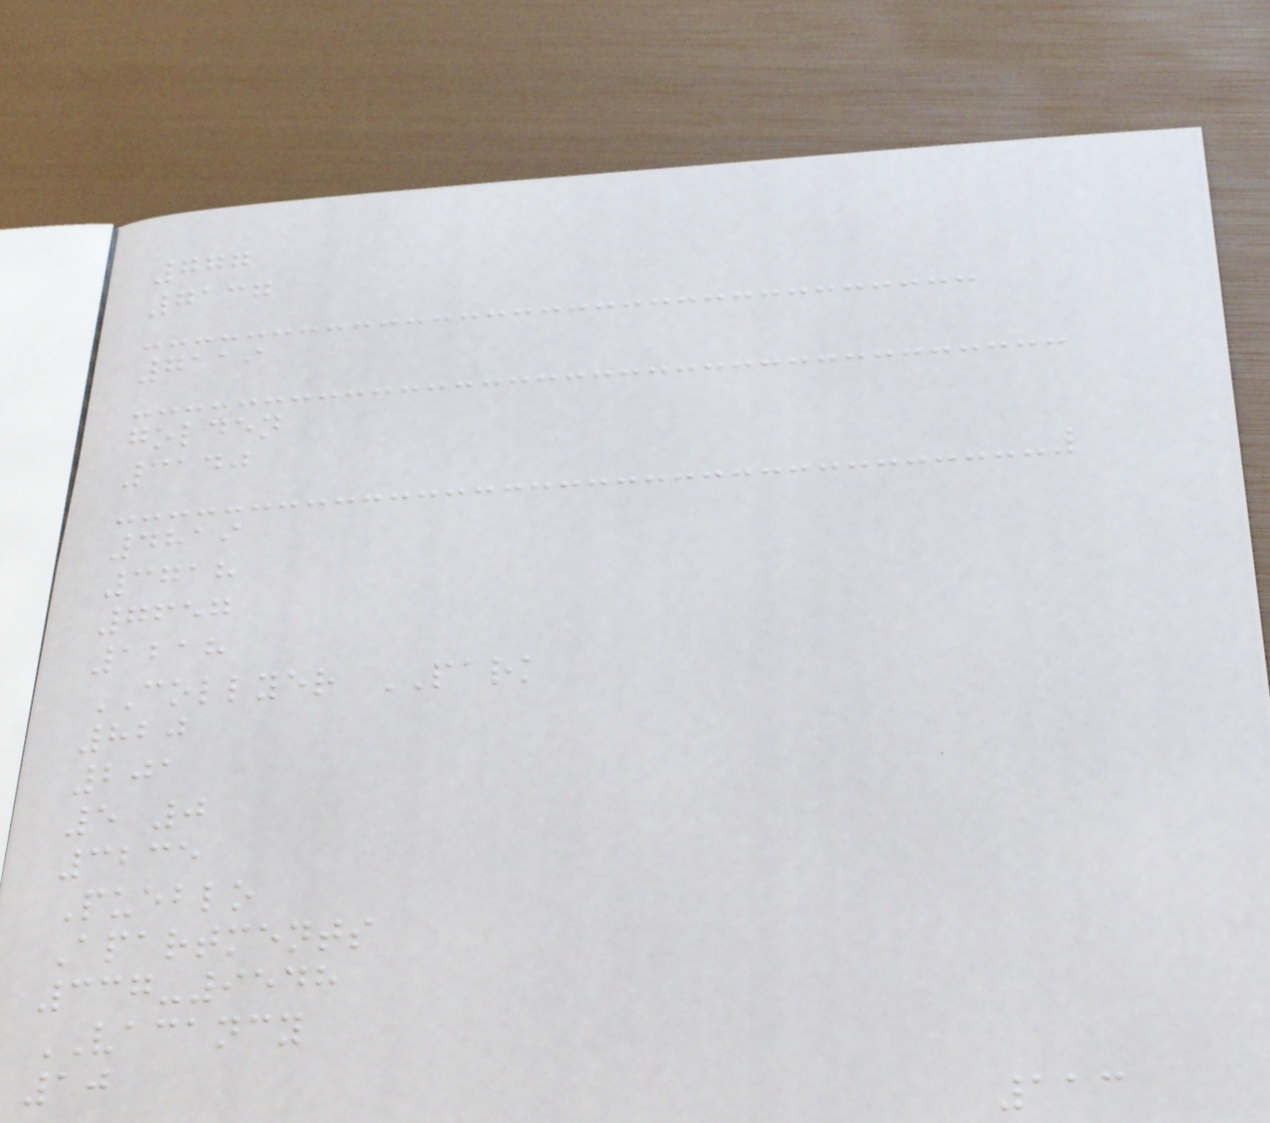777
7137
7119
golden
3140
4819
3718
7657
1218
COLLYER PARK
820
201
5 0
3235
Pueblo
Apartments
337-9548
VACANCY
10
113
